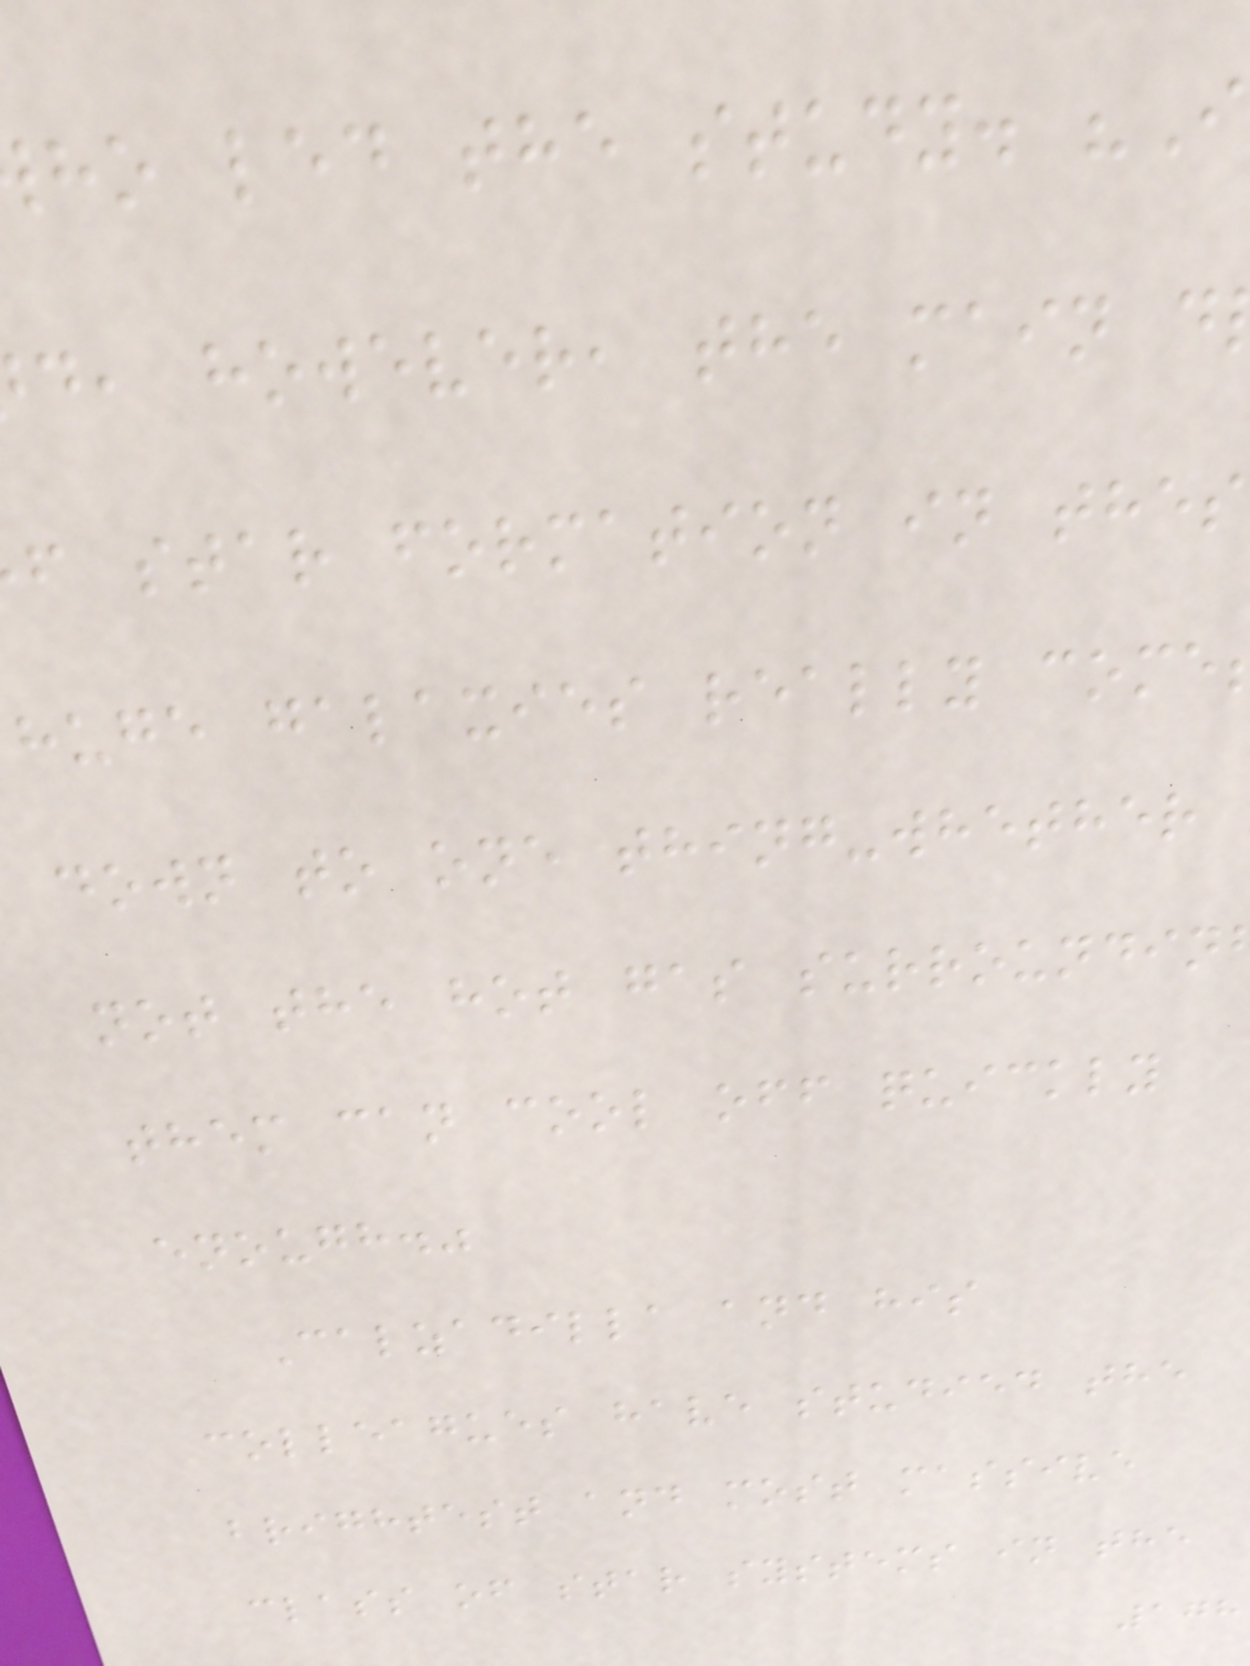ho led the study. "I
d, however, the main d
f star formation in thes
huge galaxies really come
down to one thing-whether
not the hot gas surroundin
them can cool off quickly
enough."
Calzadilla and his
colleagues have studied the
brightest and most massive
class of star systems in the
178
